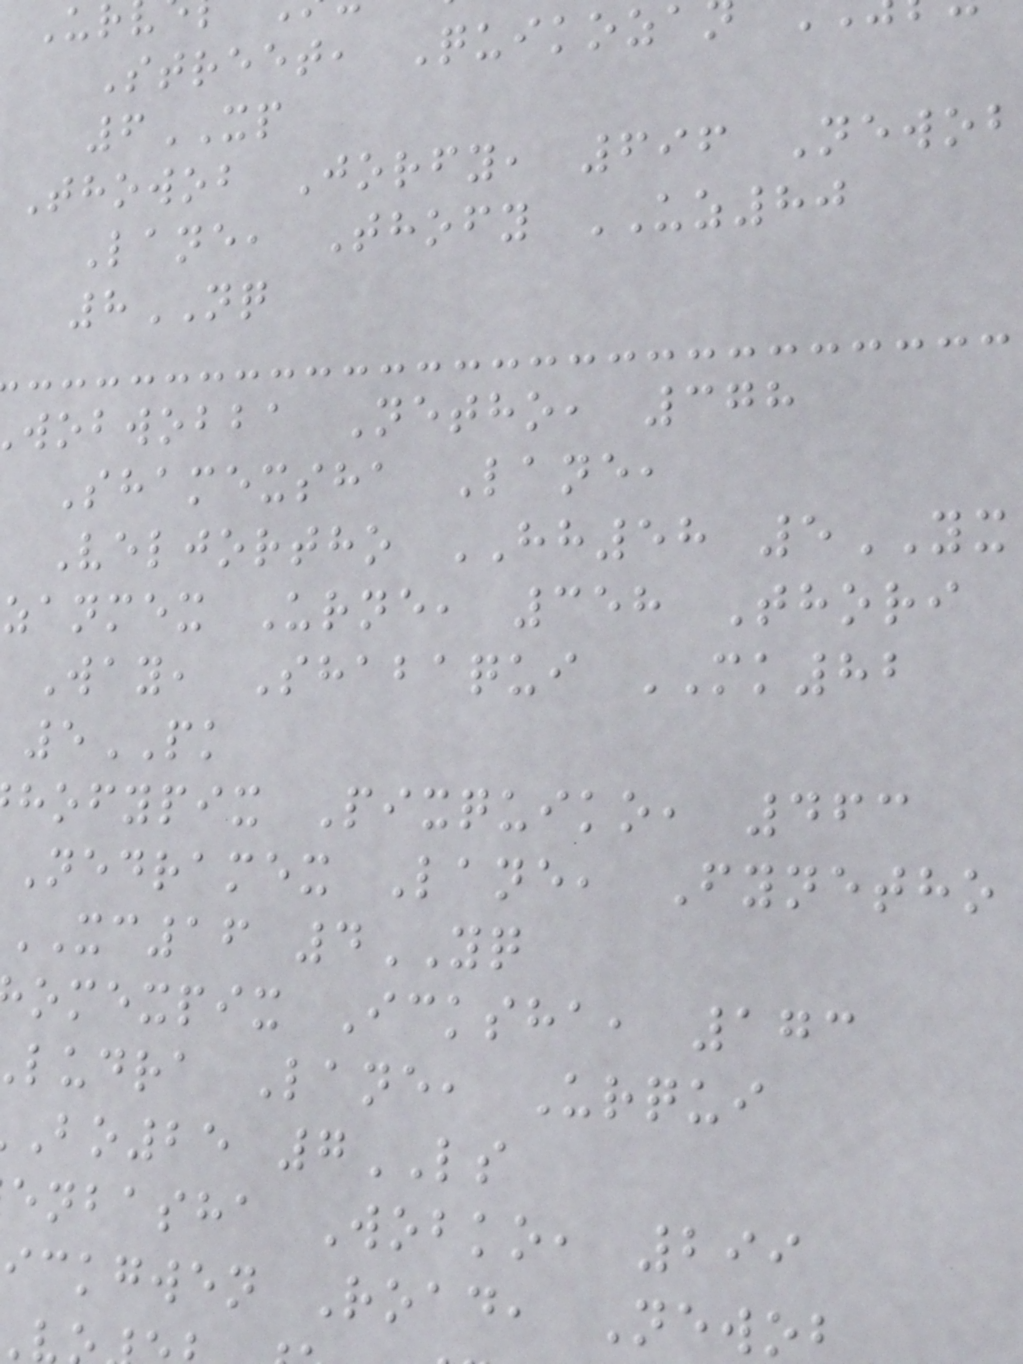Street, Quikoza
6XP
Thowob Jorfy, 696 Newob
Lane, Thofy UZ80
8NQ
wobwobba Netho, 378
Shamexsha Lane,
Veljortho HH58 5YX
zanmex Urne, 358 Thori
Way, Shabaqui MK82
5PK
hofypix Pixquiko, 463
Nedramex Lane, Fynetho
XC16 4YQ
omexpix Icksha, 173
ludra Lane, Urqui
bo25 7LS
enbasha Wobko, 299
ickgwen Road, Newo
